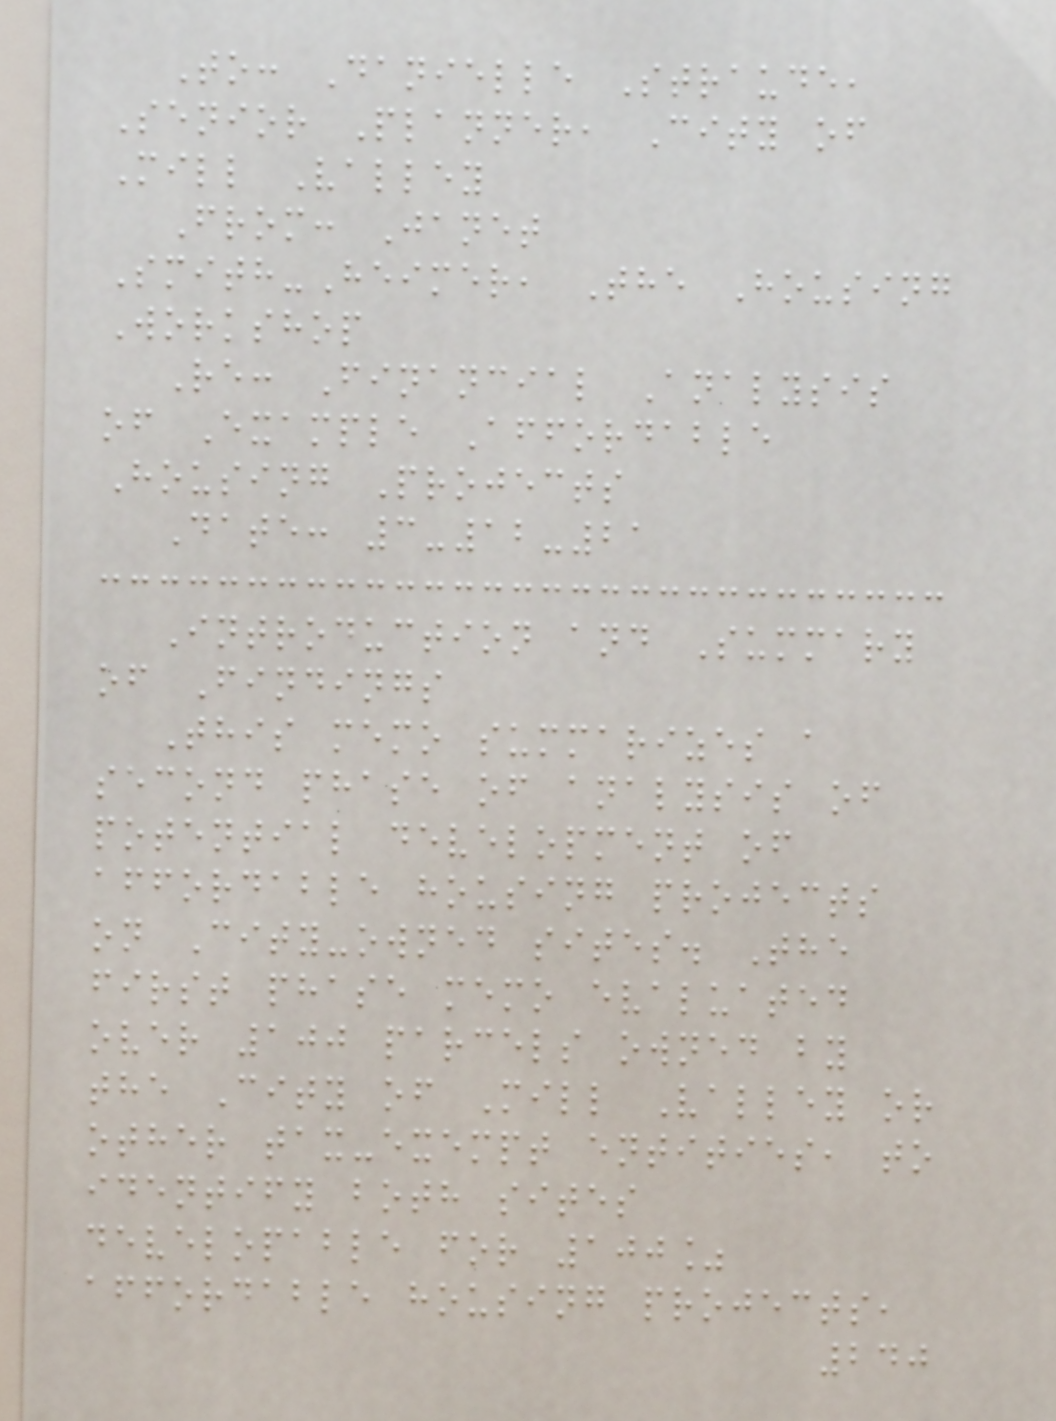To: Danielle Straude,
Senior Planner, City of
Mill Valley
From: Janet
Smith-Heimer, The Housing
Workshop
Re: Financial Analysis
of Example Affordable
Housing Projects
Date: 3-12-21
Introduction and Summary
of Findings
This memo summarizes a
second phase of analysis of
potential development of
affordable housing projects
on City-owned sites. The
first phase memo evaluated
over 100 parcels owned by
the City of Mill Valley or
other tax-exempt entities, to
identify both sites
developable for 100%
affordable housing projects,
240
